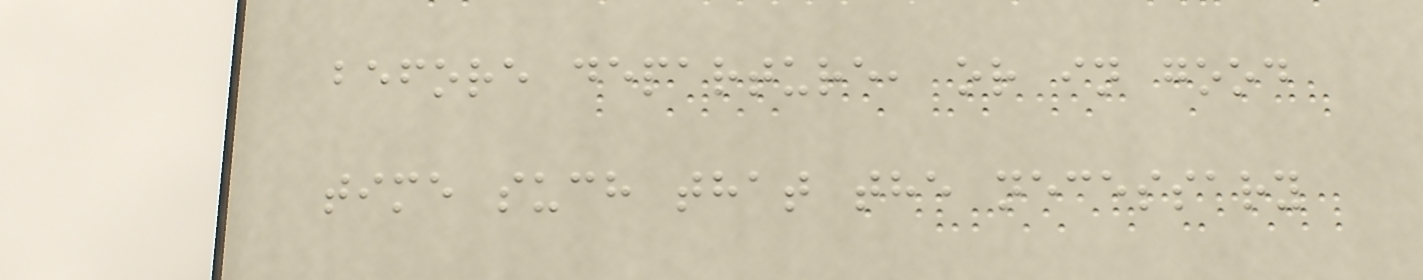before departure, or in good
time such that the necessary
